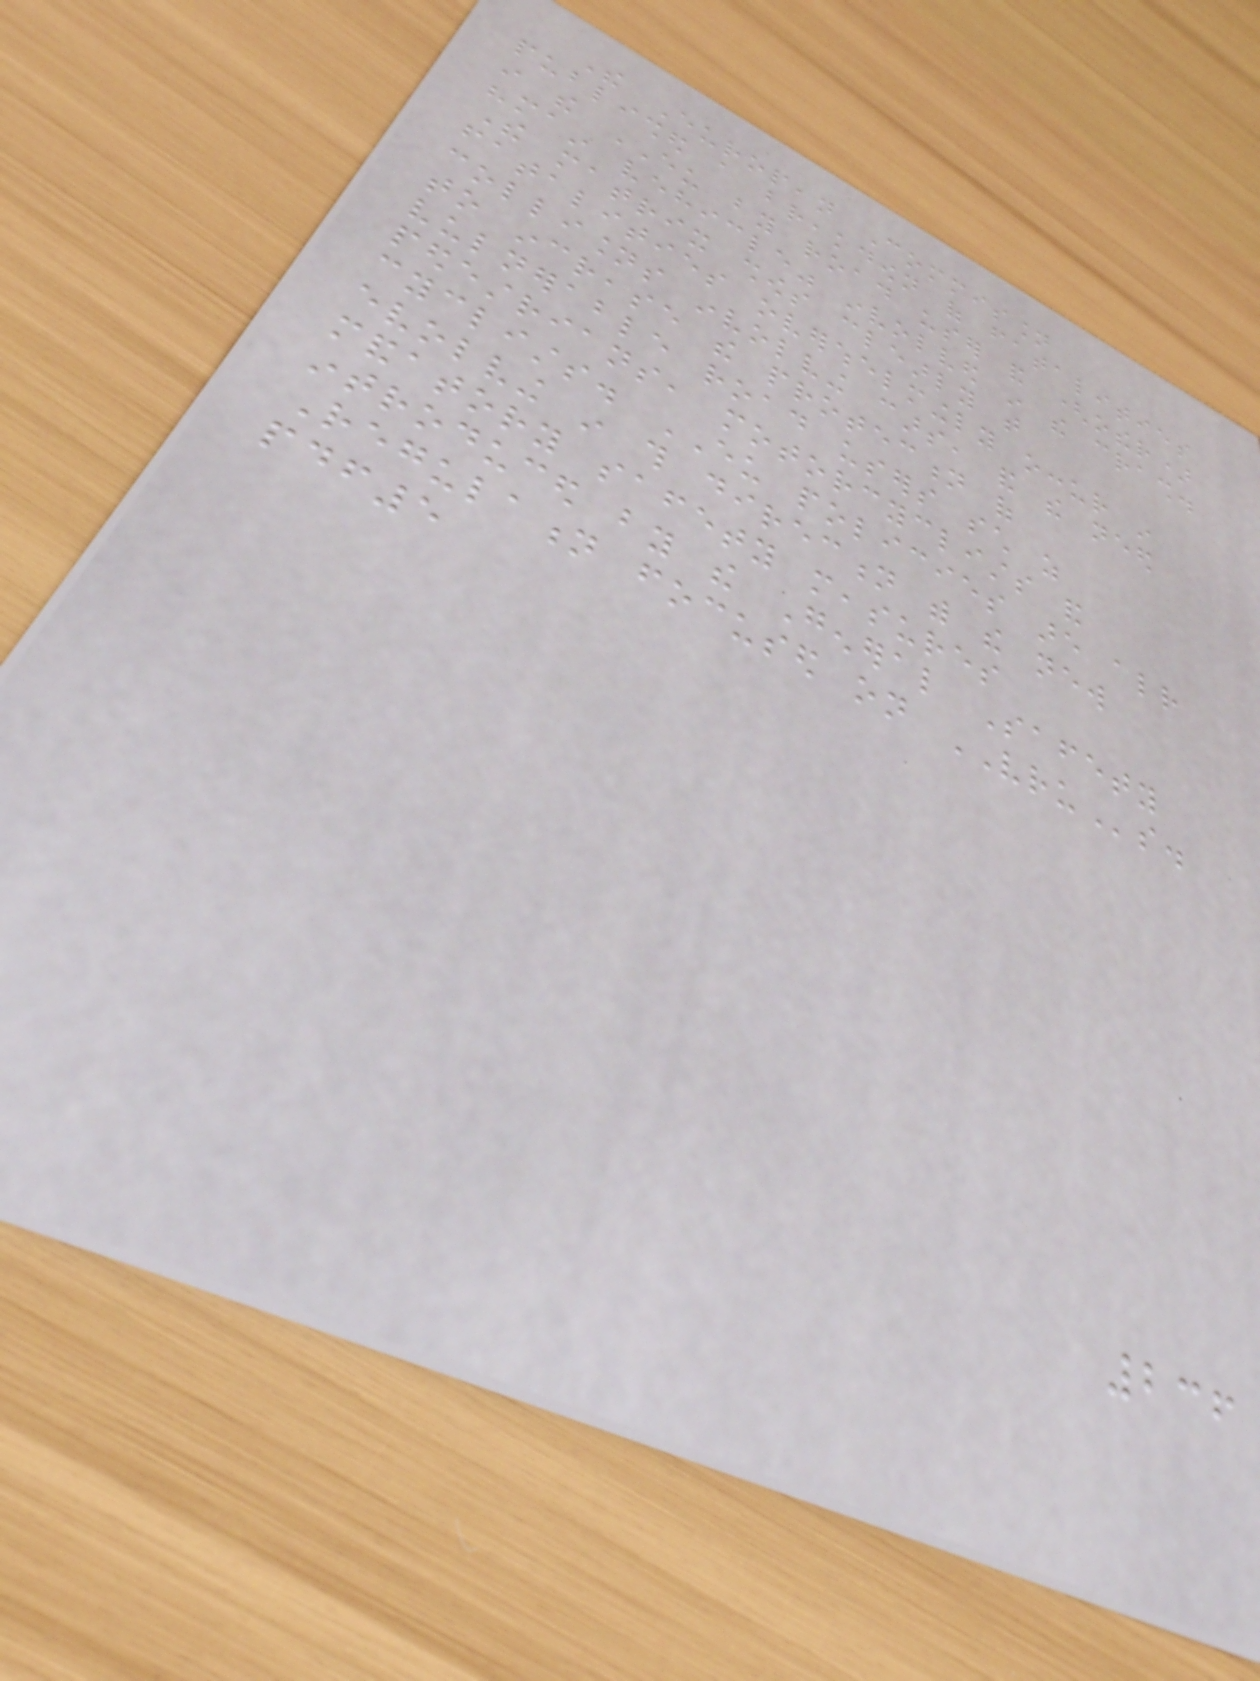The European Commission
published a breakdown of fatalities
in the EU by road user and (other)
"main vehicle" involved in the crash.
The matrix shows clearly that
fatalities overwhelmingly occur in
collisions involving cars, and the need
to increase the protection of
vulnerable road users such as
pedestrians, motorcyclists and
cyclists. EU policies are already
evolving in this direction with the new
mandatory safety measures
introduced by the General Safety
Regulation focused on VRUs.
pdf5
236
